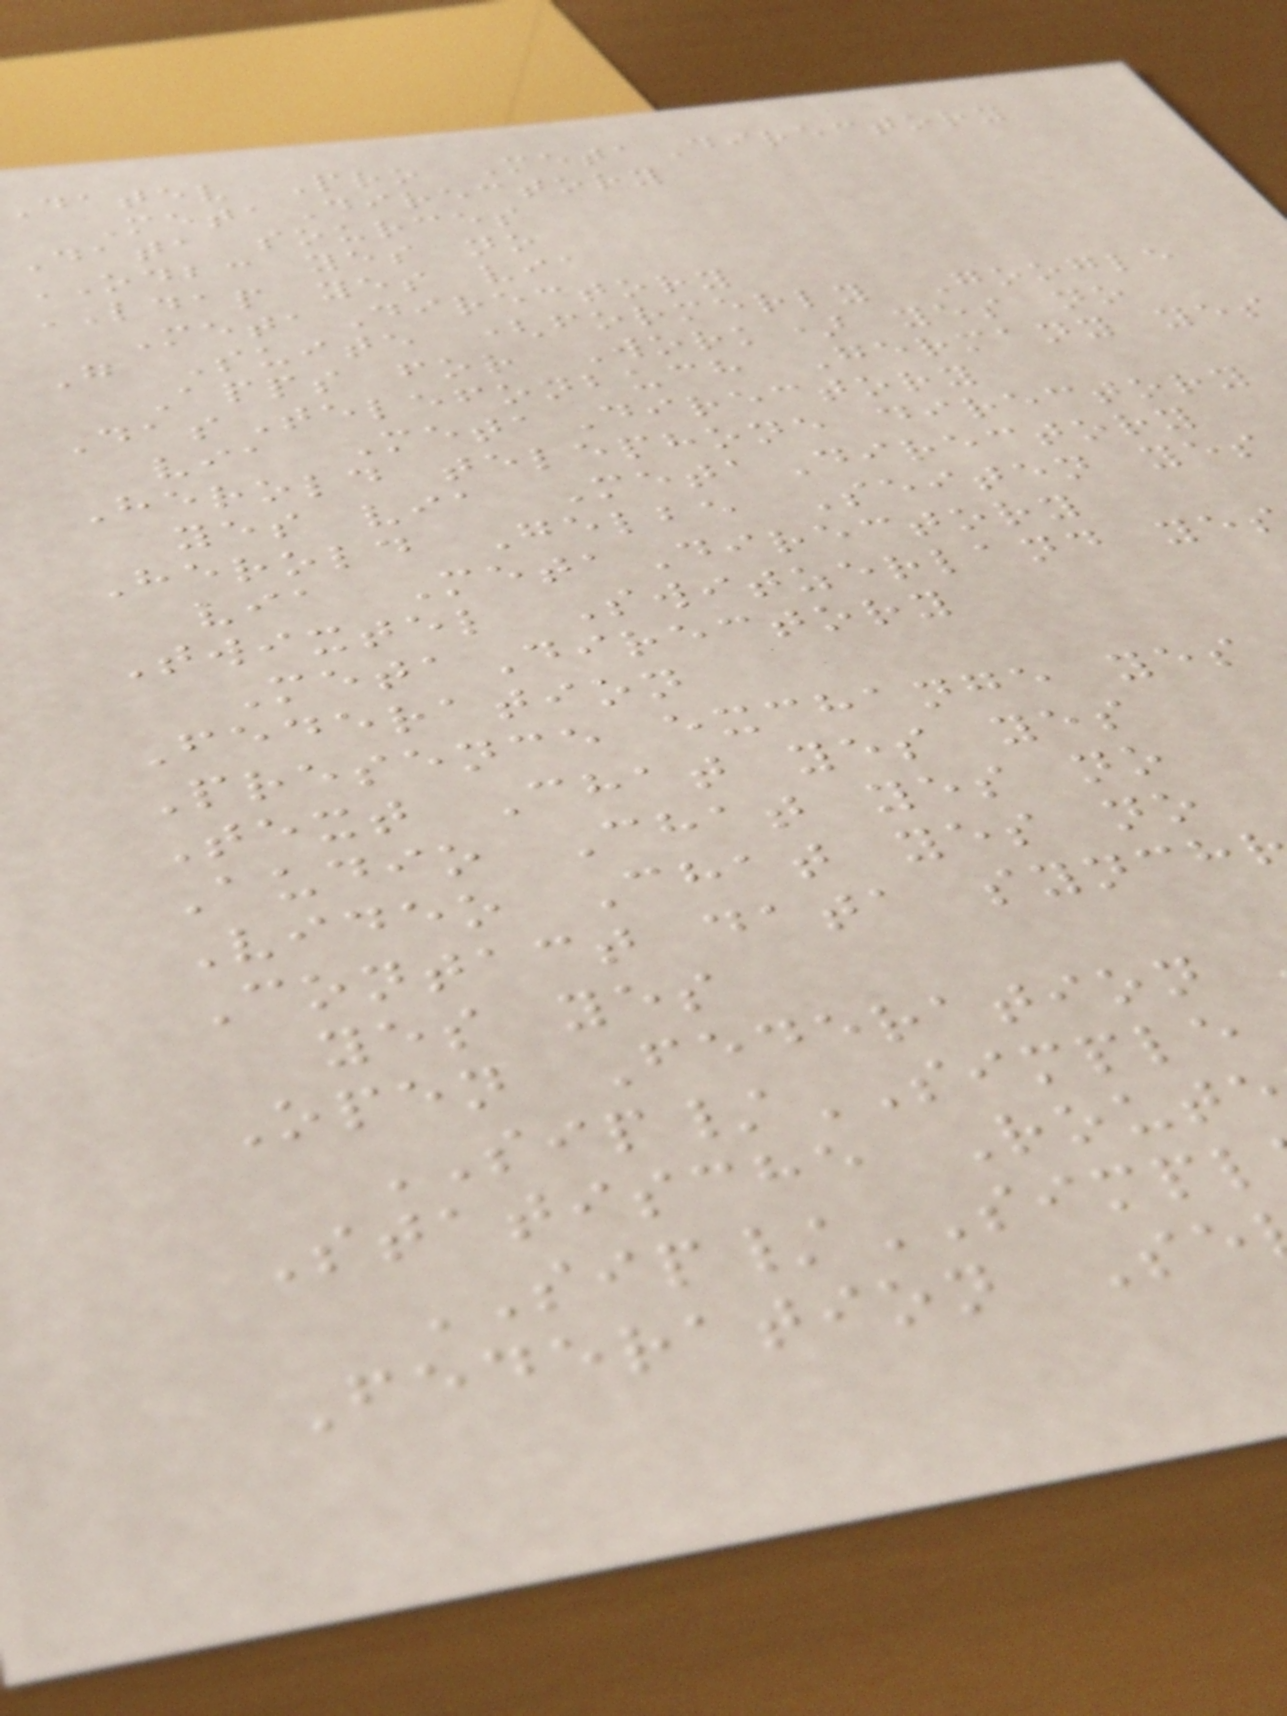datev Pro MetaDirectory
MetaDirectory
Data sources
ODBC yes no
LDAP yes via
MetaDirectory
G Suite (formerly Google
Apps for Work) yes no
DasTelefonbuch Germany yes
via MetaDirectory
Herold telephone directory
yes via MetaDirectory
Herold Gelbe Seiten yes
via MetaDirectory
Twixtel Switzerland yes
MetaDirectory
Federation
Presence exchange yes
Text Chat yes yes
Audio Chat yes no
Video Chat yes no
Contact data synch
yes yes
Open Federation
SIP/SIMPLE
Statische Rout
SIP/SIMPL
Federation Se
